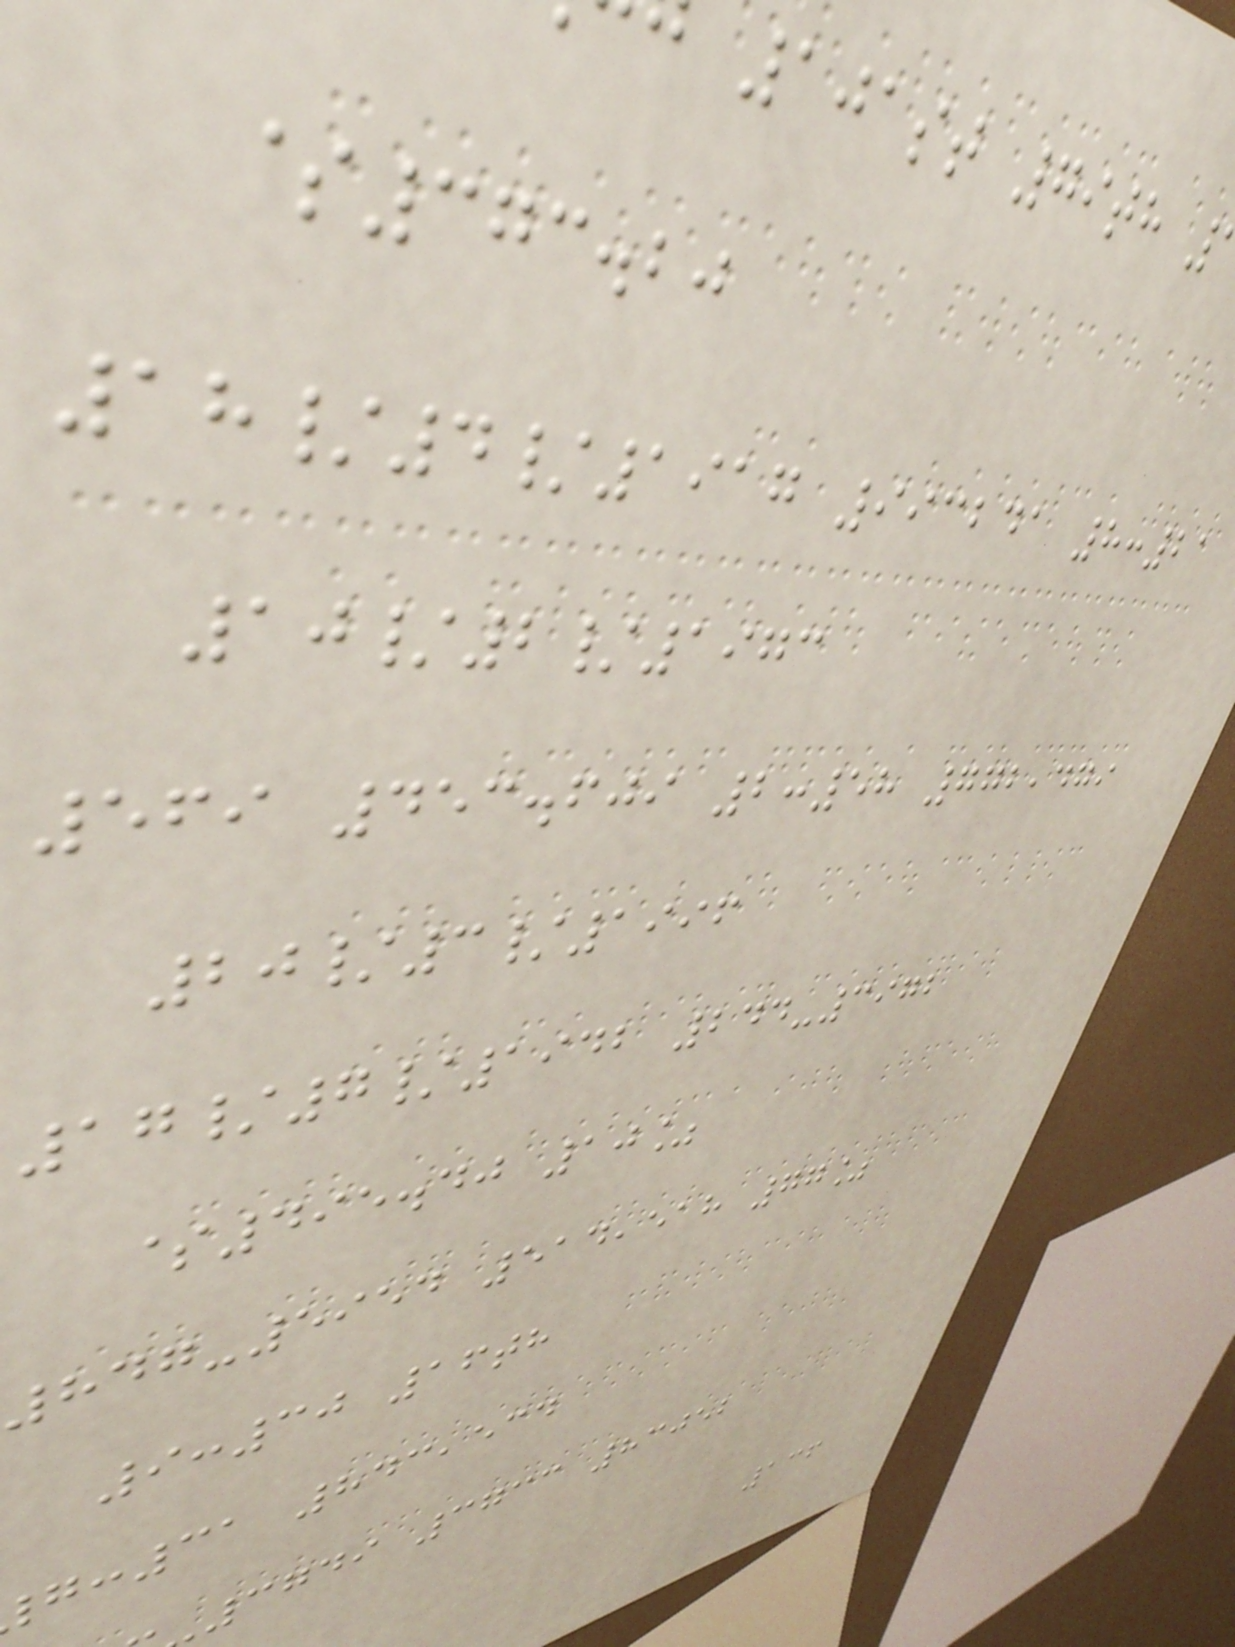101st 79th
$373.20
18/4/1917 993241 8:21
10/2/1973
569 453.609 2:58 772,479
20/3/1996
17/7/1942 244-3972
$495.40 10%
847-5954 514,518 77%
9:30 16th
:31 843,534
3749 3733 83052
136
